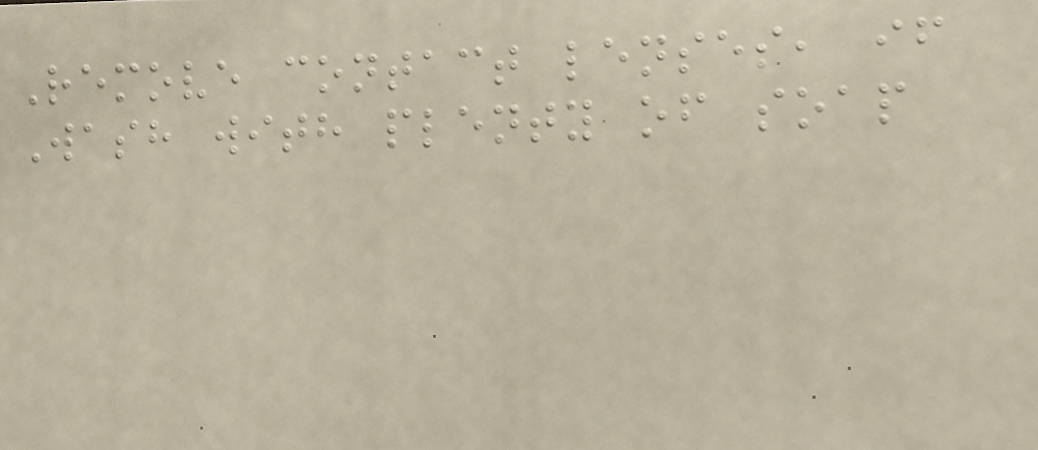Remove contact lenses, if
Wash with plenty of soap
